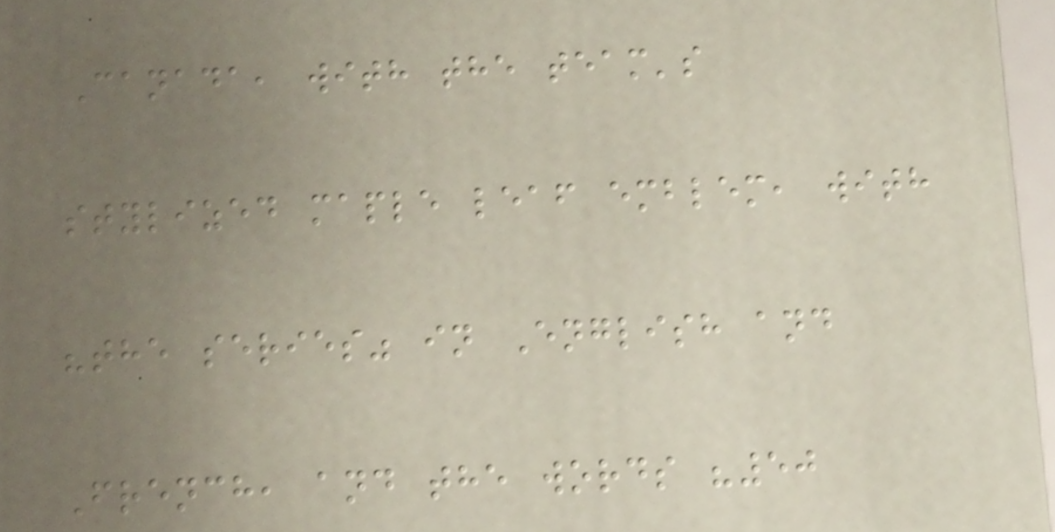Canada, with the team's
stylized maple leaf emblem, with
"the series" in English and
French, and the words "50
